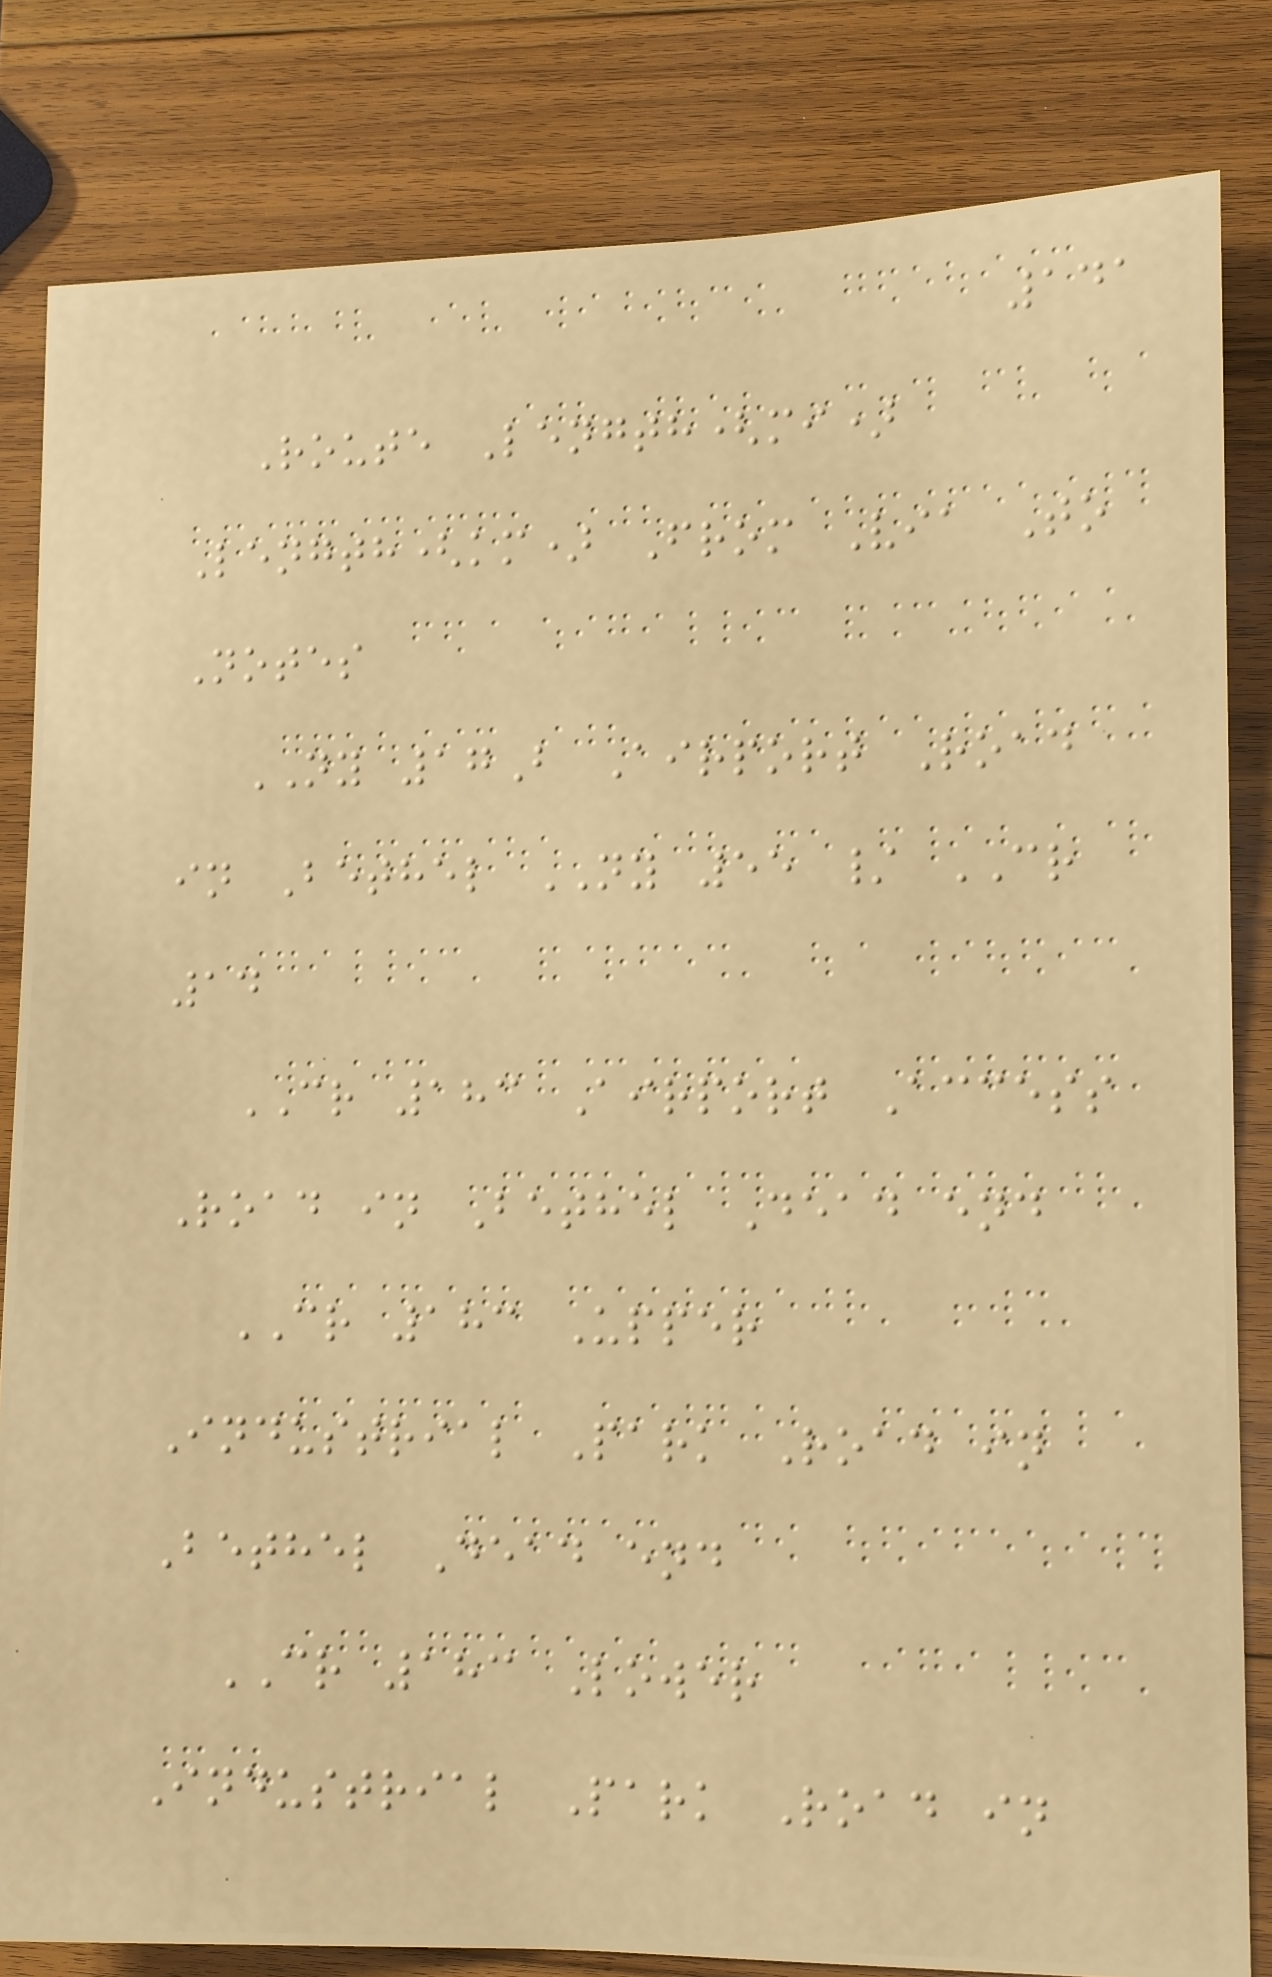141
Route Length(mi)
Length(km) From Via To
Notes
NY 17B Airport Road
in Bethel NY 55 / CR
14
CR 183 Airport Access
Road in Bethel Dead end
CR 183 Upper
Industrial Park Road in
Bethel Dead end
CR 183 Lower
Industrial Park Road in
